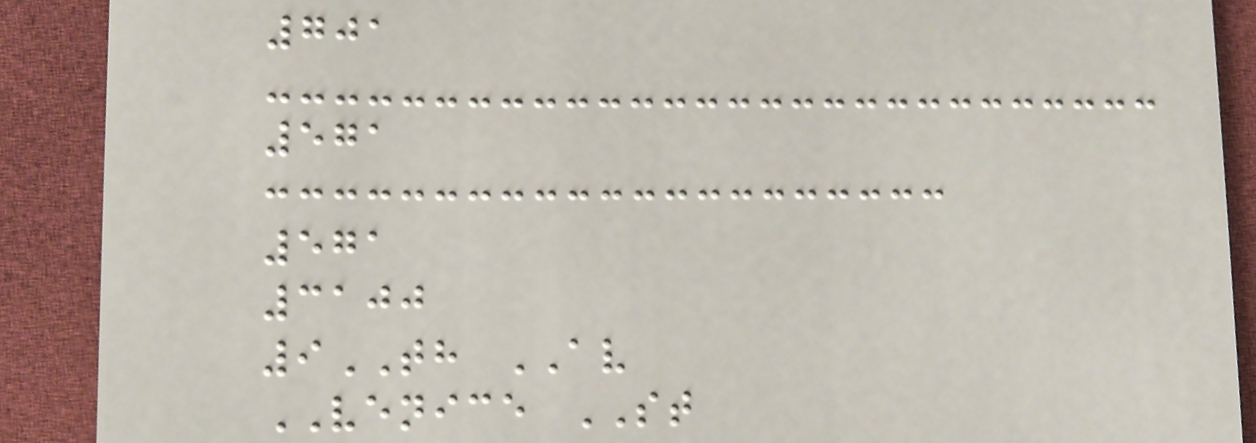701
571
571
3100
9TH AV
VENICE ST
